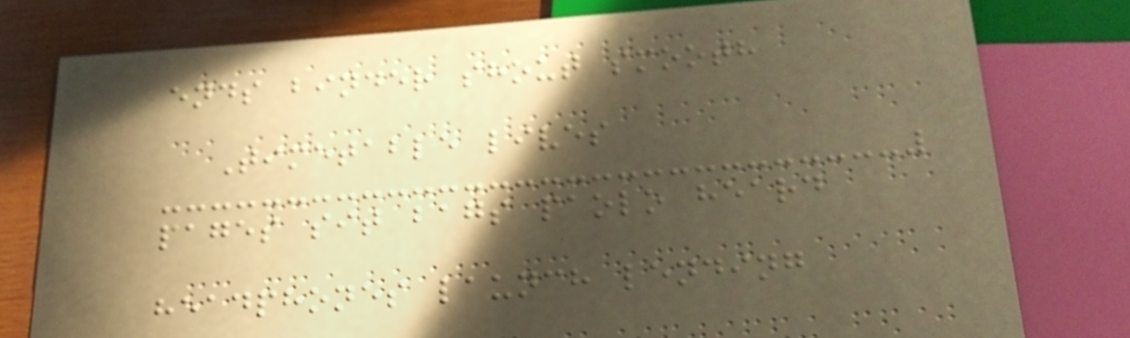ends binder shout smooth
Timetable lives
pages sit bags paolo heard
headphones launch lending
